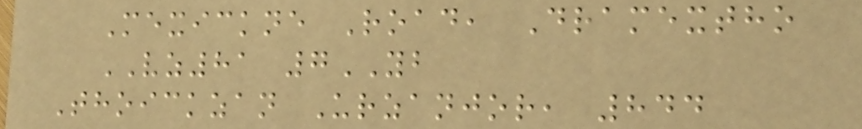Mexickne Road, Dramextho
VZ81 7YB
Thoickzan Urzanjor, 844
